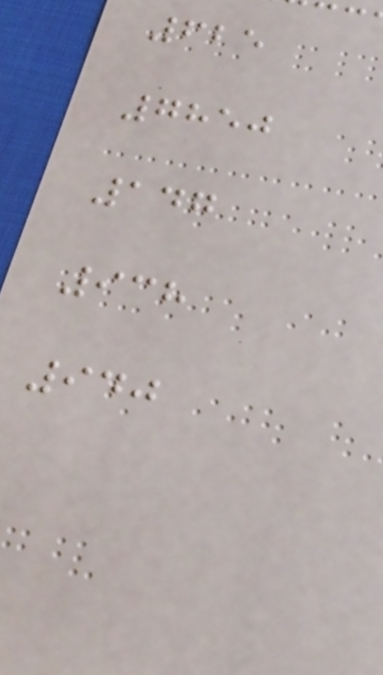625
7850
147
938
940
